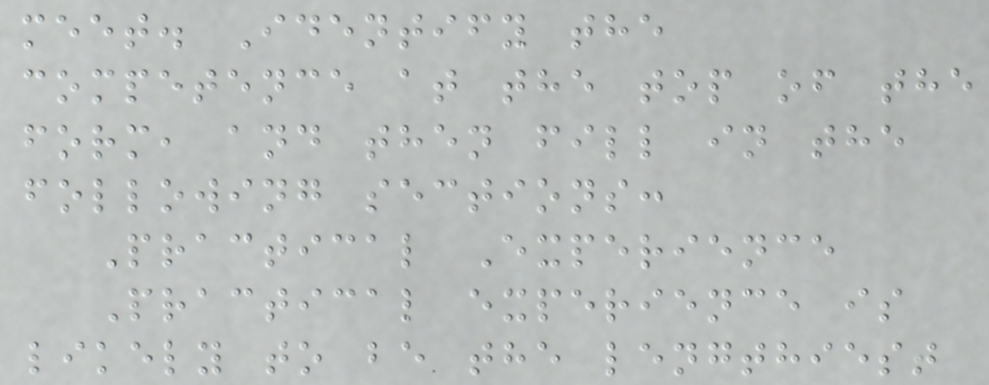meet. Identify the
competence at the top of the
form, and then fill in the
following sections:
Practical Experience
Practical experience is
likely to be the lengthiest
